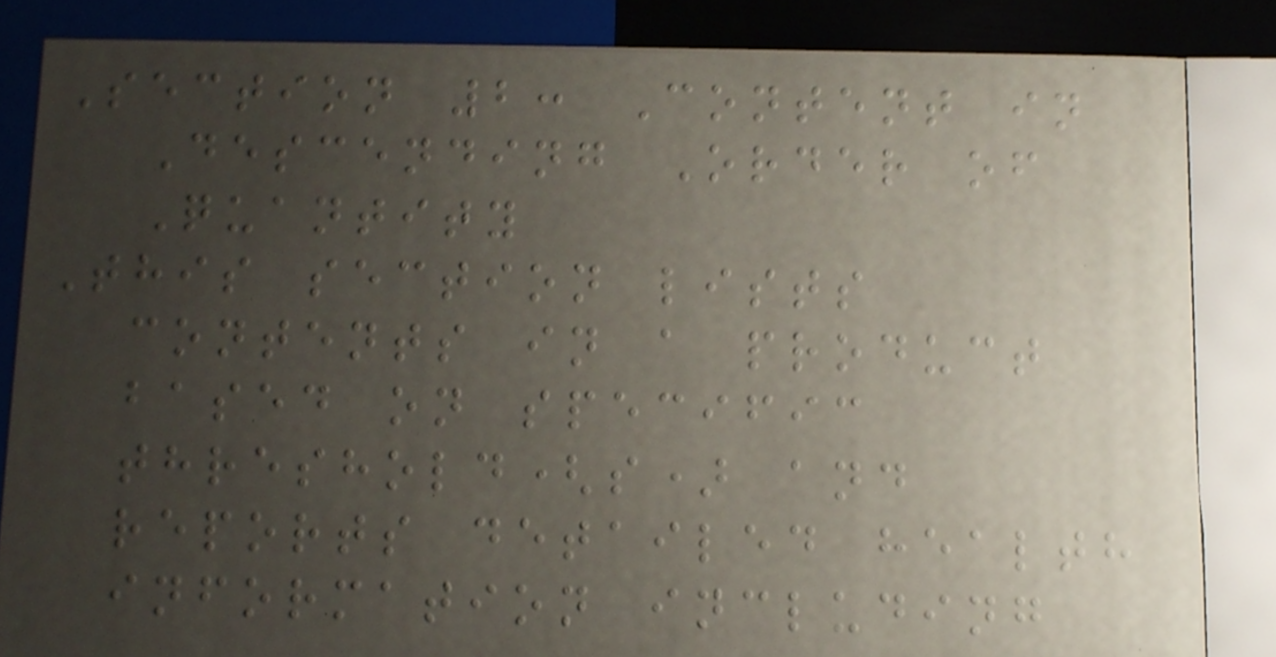Section 2: Content in
Descending Order of
Quantity
This section lists
contents in a product
based on specific
threshold(s) and
reports detailed health
information including
